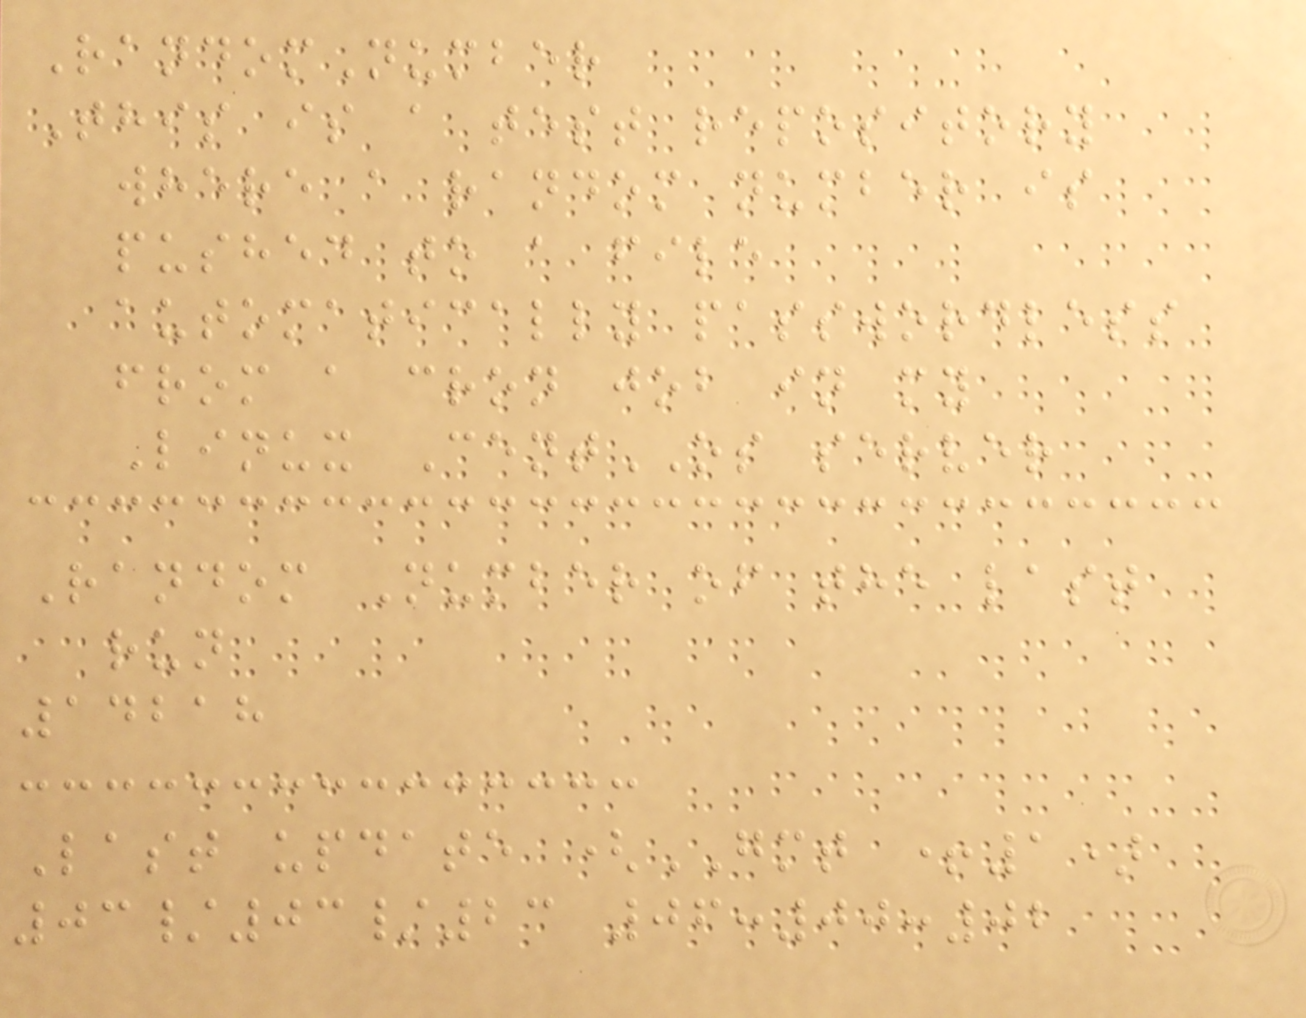RandomNumber
This is a test repository
where a random number is
pushed to a file
automatically passwordless
from a cron job in my
Linux CentOS server
Random Number of the last
run
14218
Last update (GMT +1)
03/03/23 06:00:02
